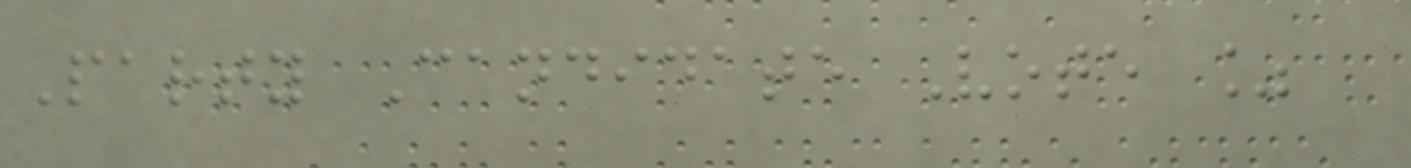Party Candidate Vote %
